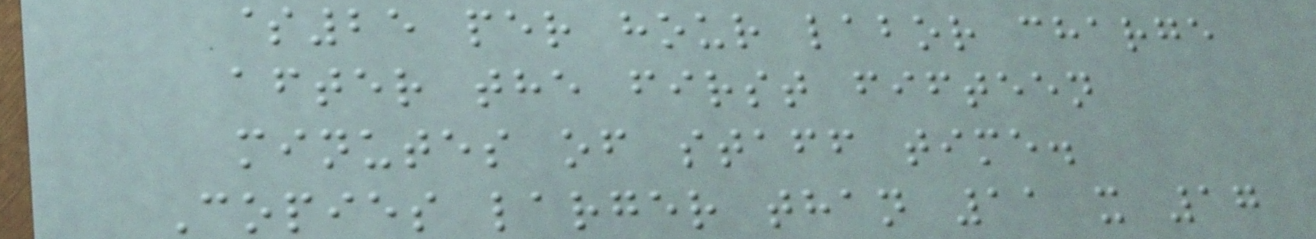$25 per hour labor charge
after the first fifteen
minutes of staff time.
Copies larger than 11 x 17
